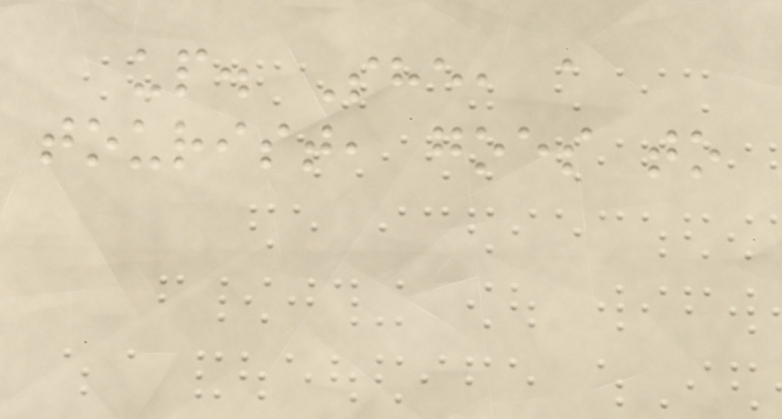up. She, a
tourist, goes to
